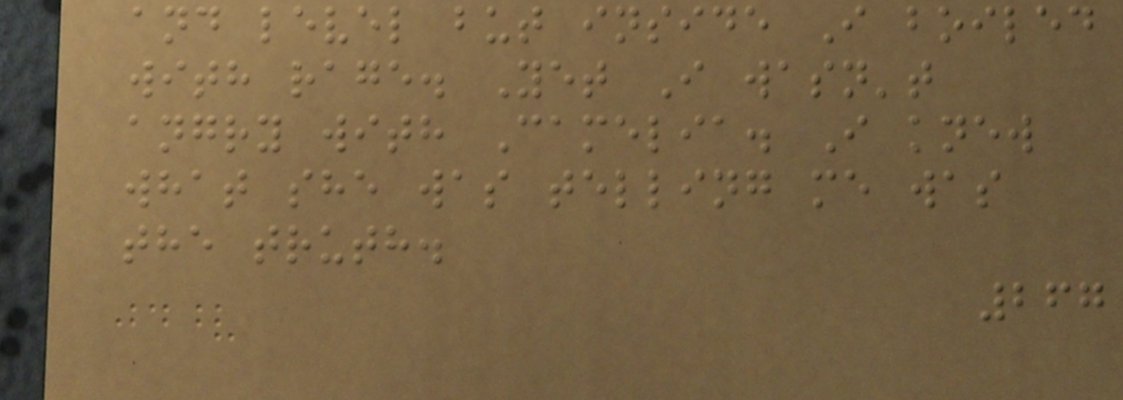and level but inside I boiled
with rage. Yet I wasn't
angry with Camelia. I knew
what she was telling me was
the truth.
267
